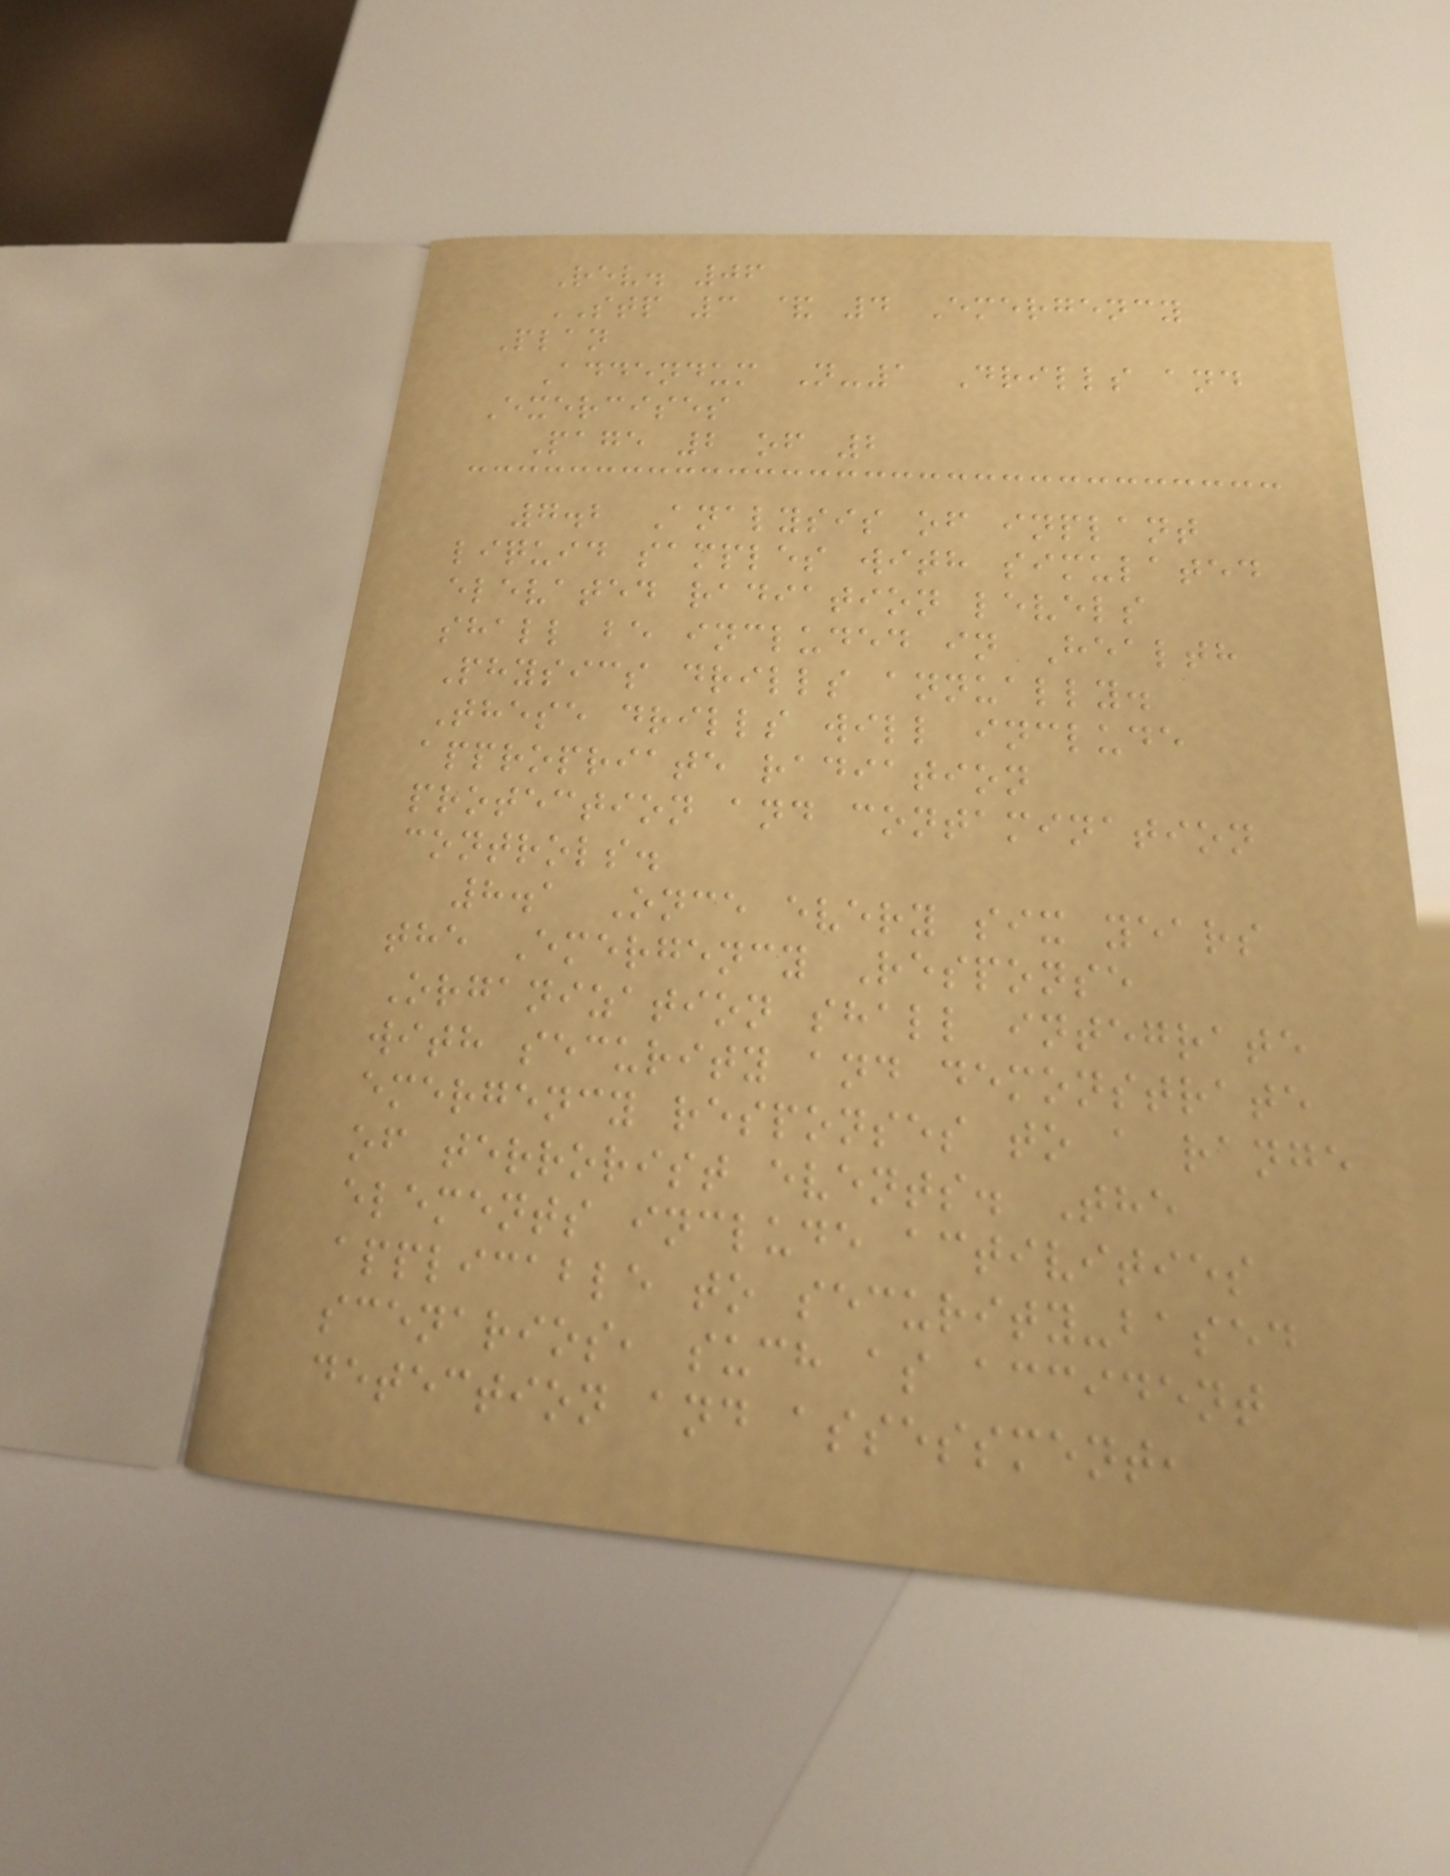Rev. 06
STP 3 & 4 Emergency
Plan
Addendum N-1 Drills and
Exercises
Page 2 of 2
7.2 Analysis of inplant
liquid samples with simulated
elevated radiation levels
shall be included in Health
Physics drills annually.
These drills will include
appropriate radiation
protection and contamination
controls.
8.1 Once every six years
the Emergency Response
Organization shall integrate
with security and demonstrate
emergency responses to a range
of terrorist events. The
elements include activities
applicable to security-based
scenarios, such as accident
detection and assessment,
